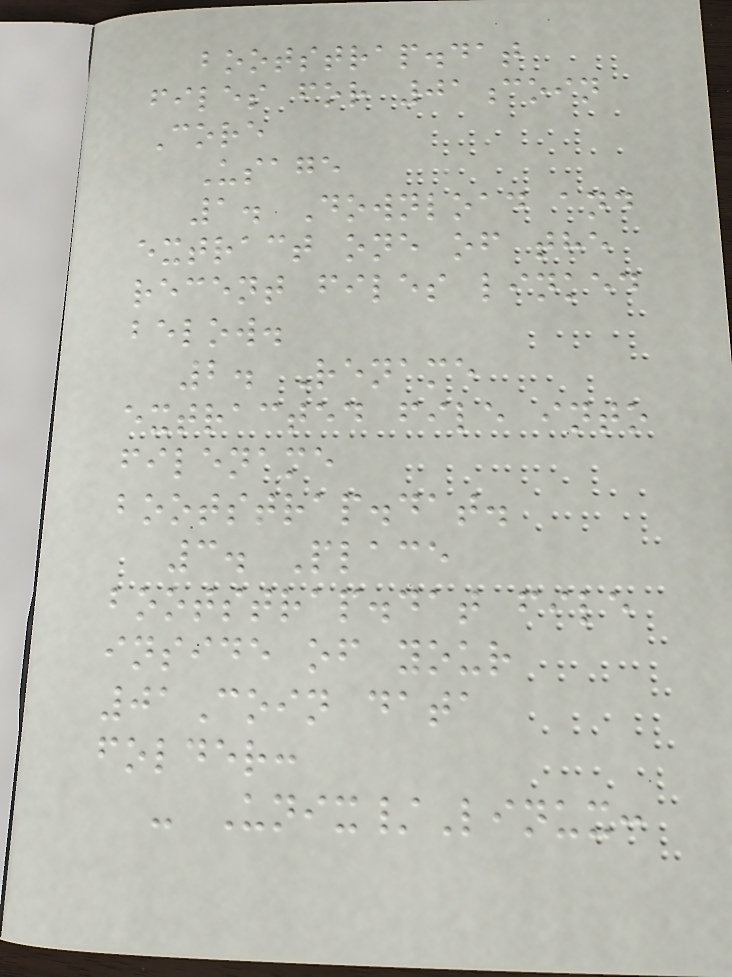bootstrap.dat
files for 01coin
Core
Usage
1. Download and
extract one of the
recent files linked
below.
2. Rename
extracted file into
filename
bootstrap.dat.
3. Place
bootstrap.dat file
inside of your
01Coin data
folder:
- Unix/Linux:
